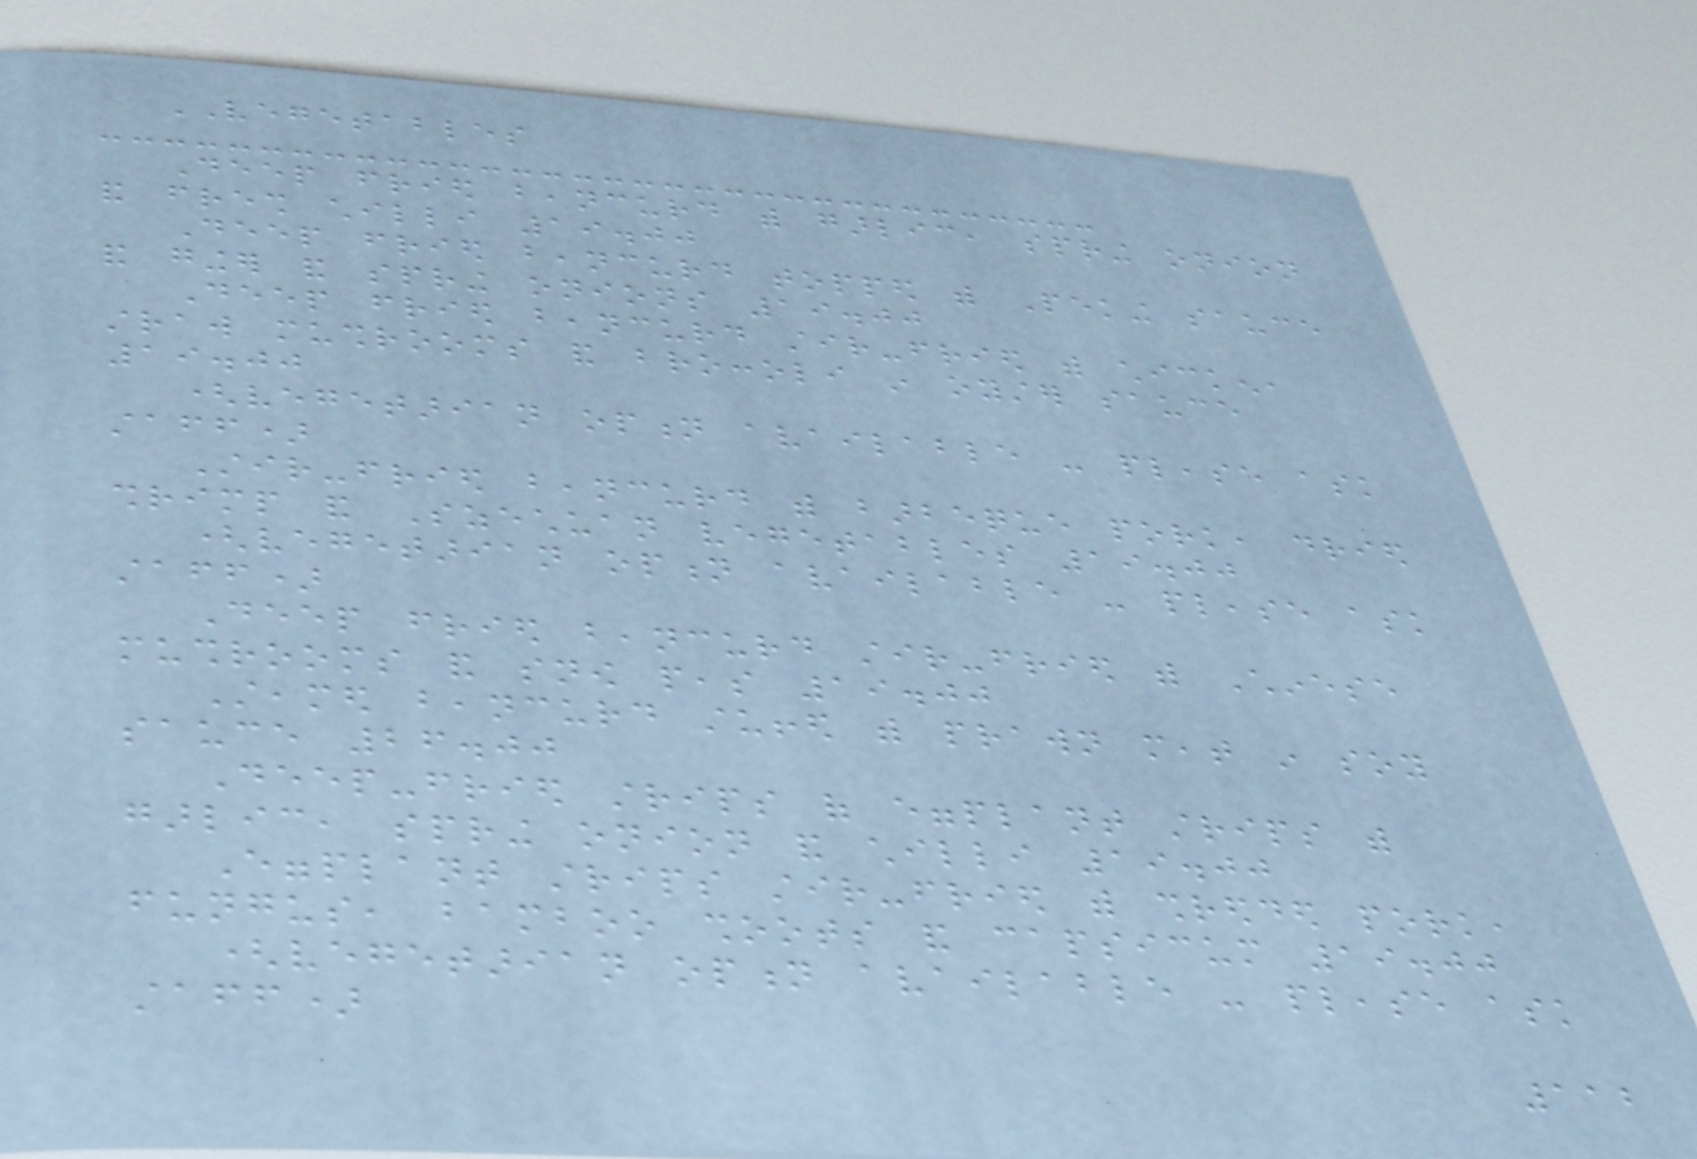VEGETABLES
Deep fried beancurd with garlic, spring onion
and fresh chilli 19.00
Deep fried beancurd topped with Peking sauce
and ginger and spring onions 19.00
Deep fried beancurd stir-fried with chicken,
straw mushrooms and broccoli in oyster sauce
19.00
(vegetarian option available - please ask
staff)
Stir-fried beancurd with barbeque pork, dried
shrimp and Szechuan vegetables 19.00
(vegetarian option available - please ask
staff)
Deep fried beancurd stir-fried with Chinese
mushrooms and snow peas 19.00
Steamed beancurd stuffed with prawn meat in soy
sauce 26.00
Deep-fried strips of eggplant strips with
garlic, spring onion and chilli 19.00
Eggplant strips stir-fried with shredded pork,
fungus, bamboo shoots and capsicum 19.00
(vegetarian option available - please ask
staff)
112
